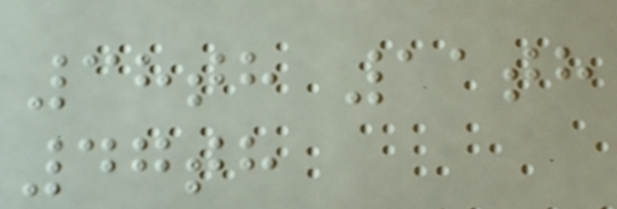38th 11th
47th
